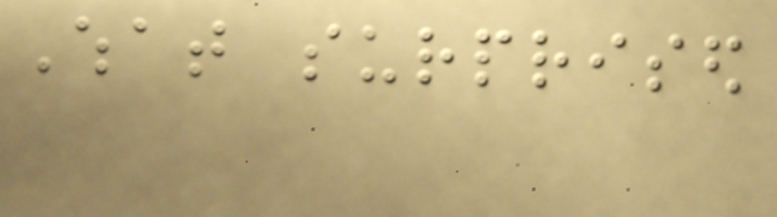What surprised
